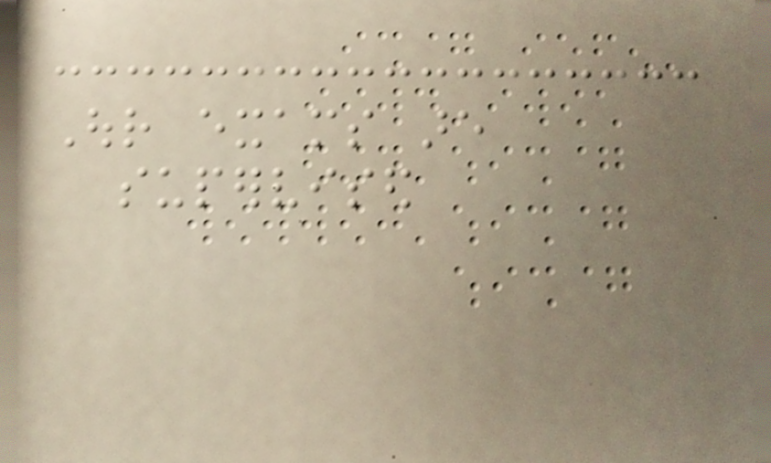Our exams are
supervised
